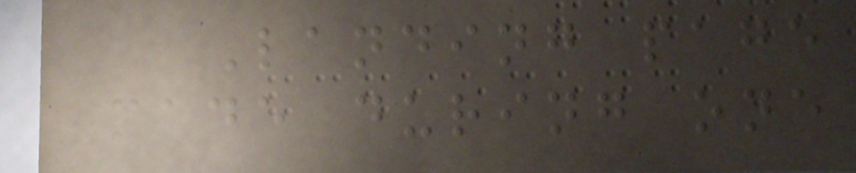Landing page
made during one
